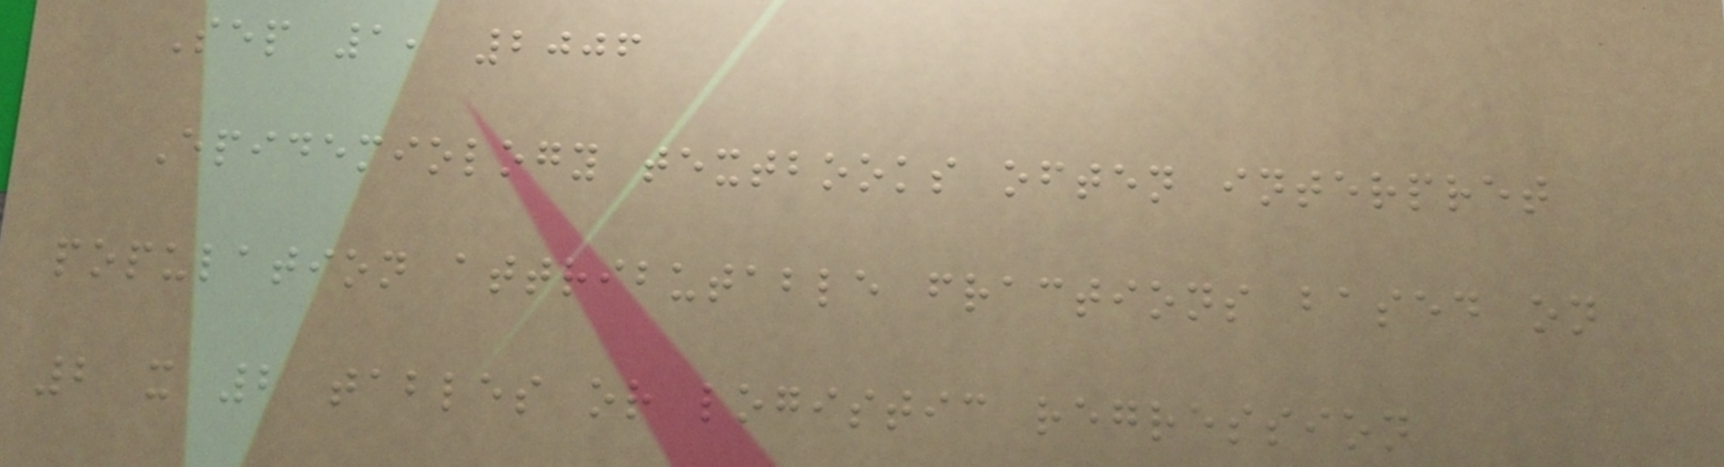Sep 1, 2006
Epidemiology textbooks often interpret
population attributable fractions based on
2 x 2 tables or logistic regression
